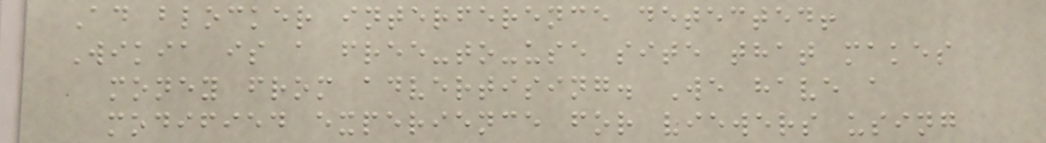Ad blocker interference detected!
Wikia is a free-to-use site that makes
money from advertising. We have a
modified experience for viewers using
